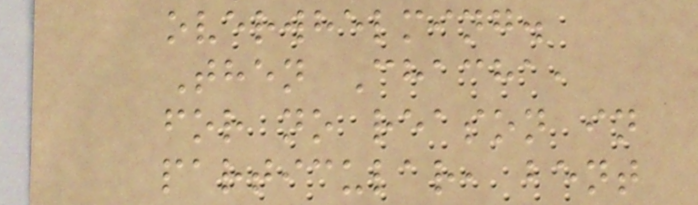overwhelming.
Then Chacha,
for no reason in
particular, bent
